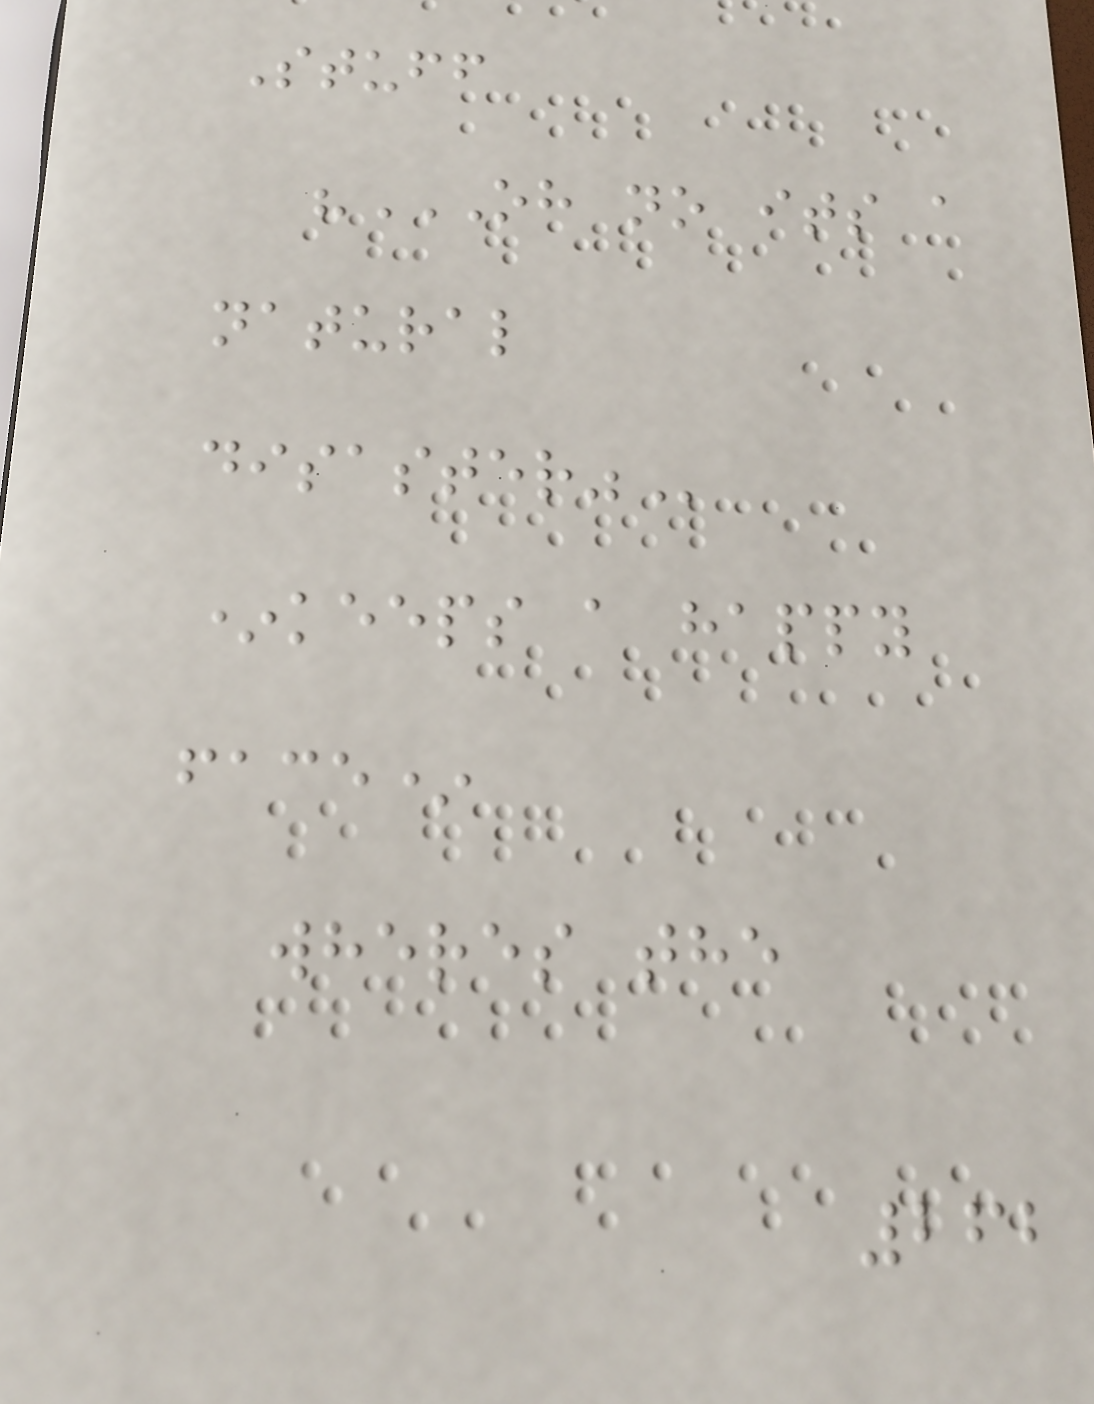Stuff
"OH NO ITS A
NATURAL
DISASTER"
*keeps a happy
face*
wheres the
262
